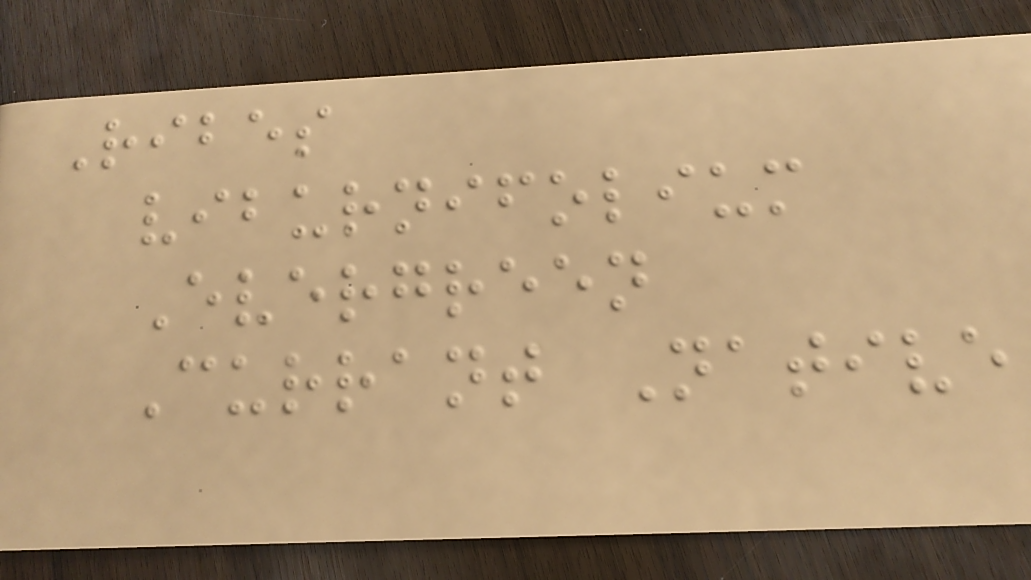Ribes
viburnifolium
Evergreen
Currant Native
